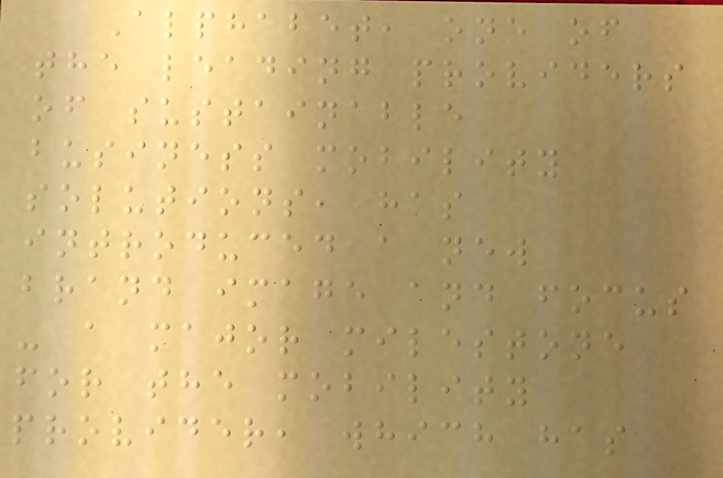Alphabet, one of
the leading providers
of sustainable
business mobility
solutions, has
introduced a new
brand image and focus
- a major milestone
for the mobility
provider, which has
